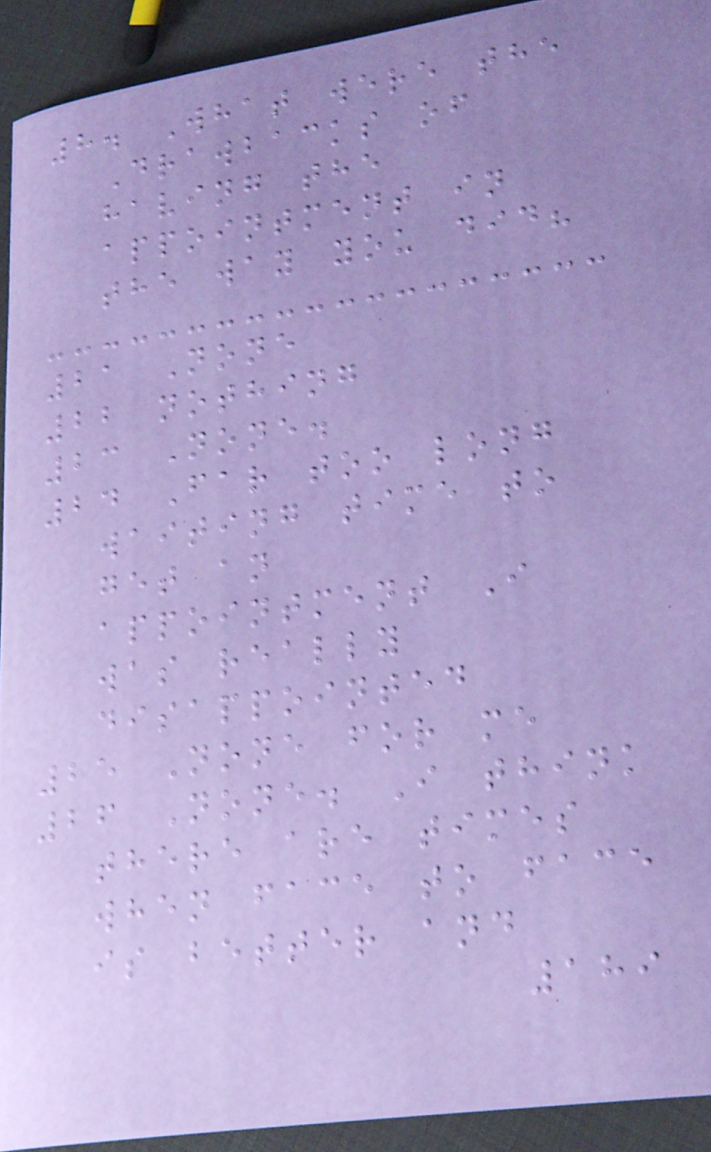8. What were the
Drawbacks of
having the
appointment in
the way you did?
21 None
22 nothing
23 None.
24 Far too long
waiting time to
get an
appointment I
was really
disappointed
25 None for me
26 None. I think
there are times
when face to face
is better and
189
